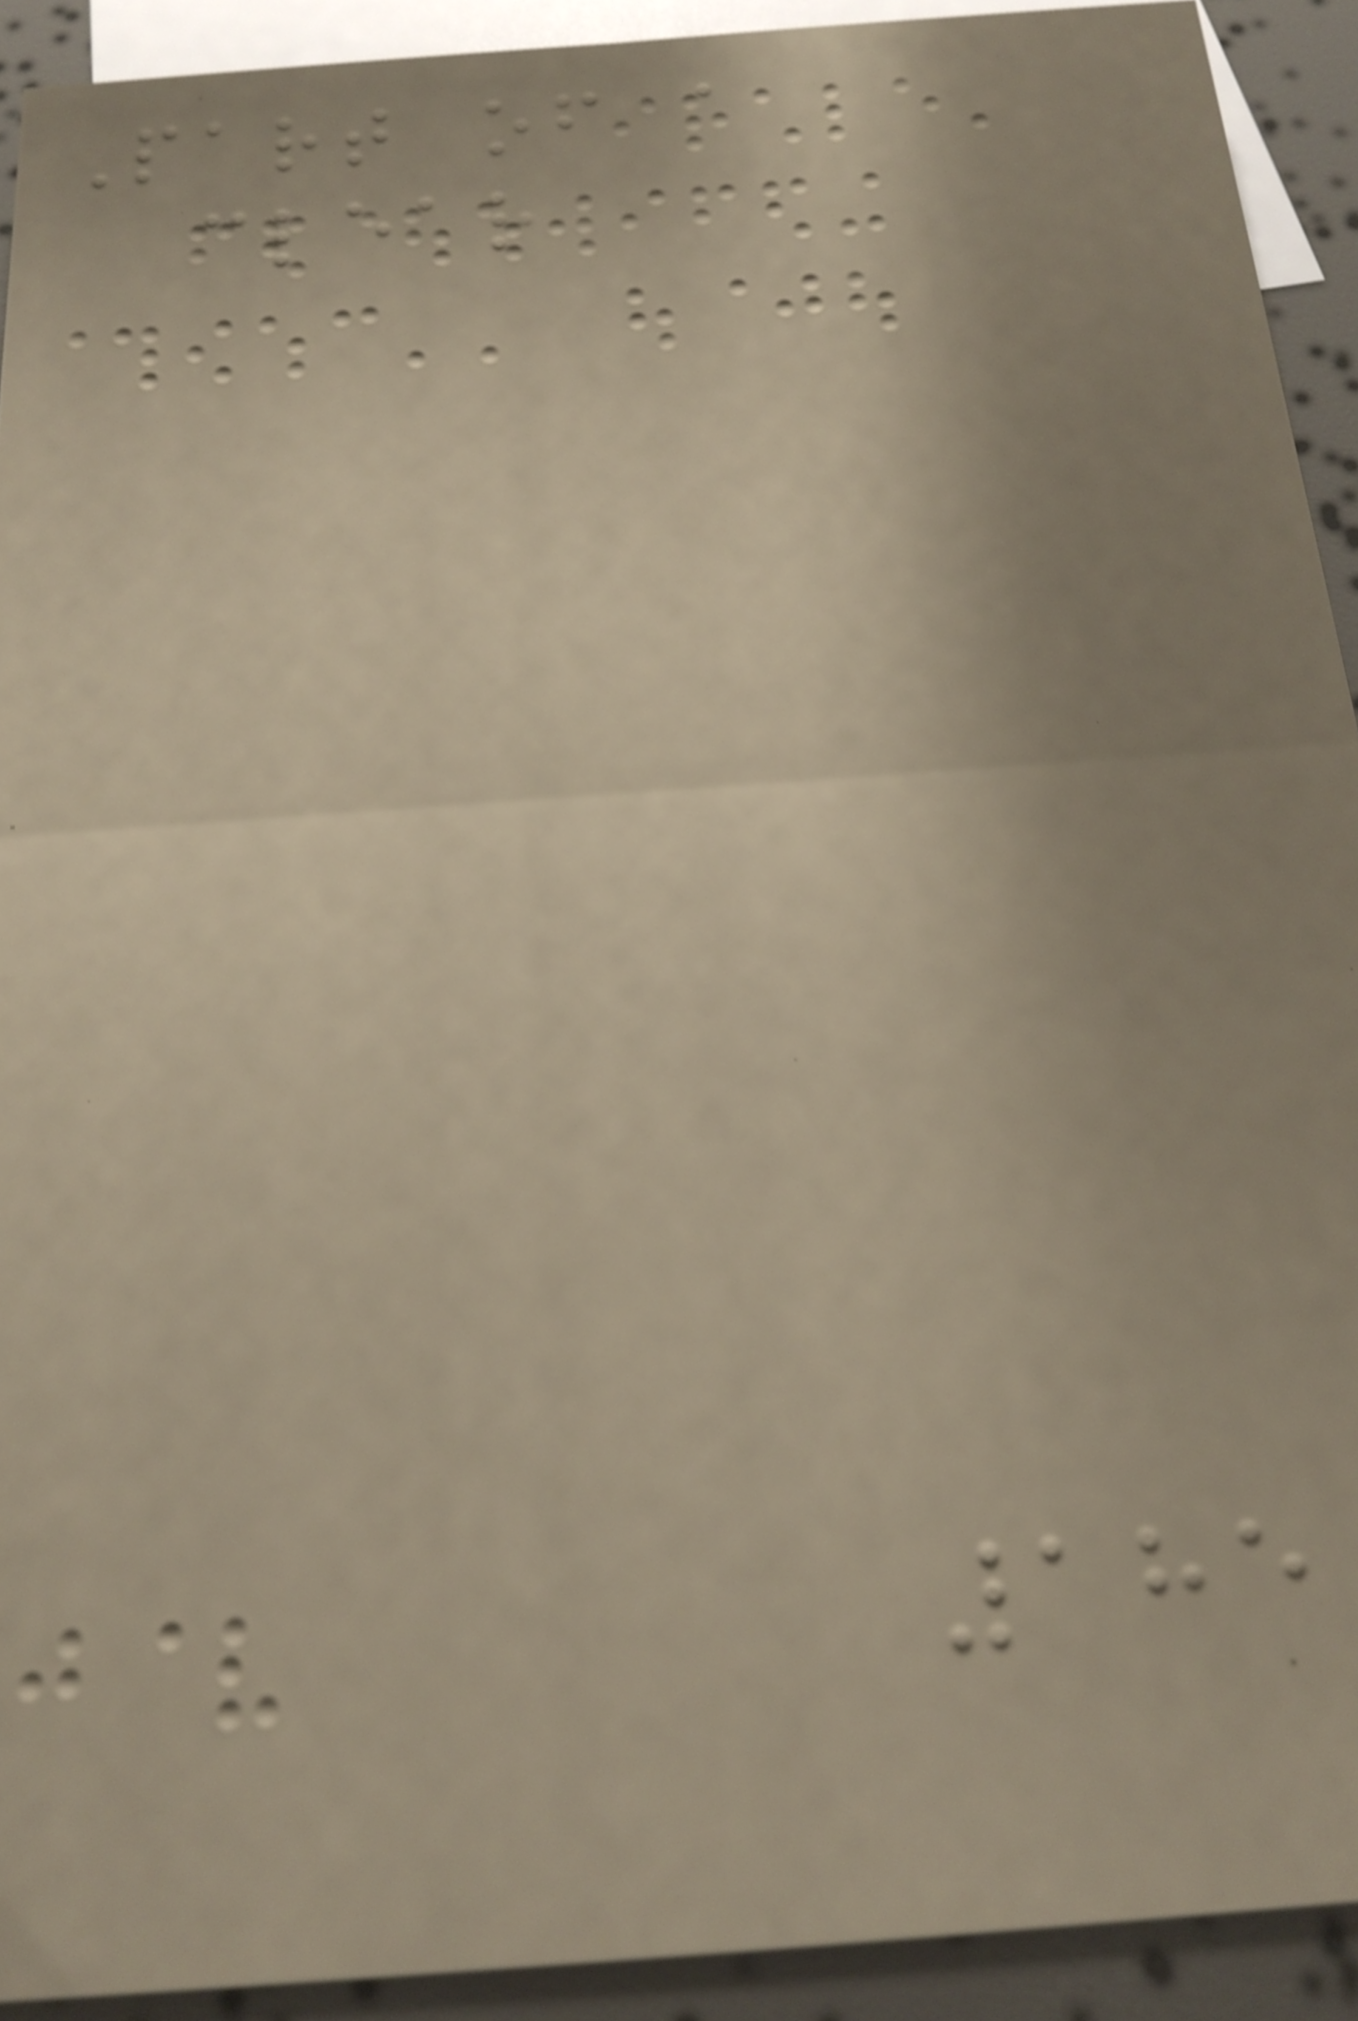Part of a
clear
185
